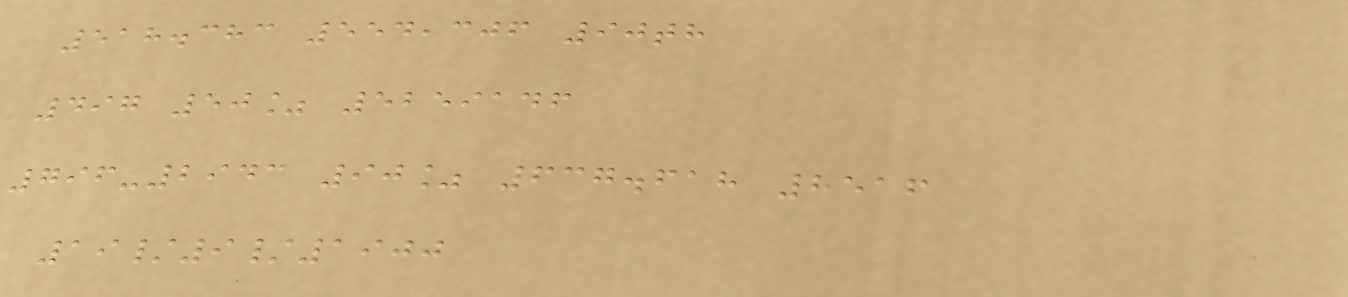518.383 554,306 90th
497 50% 5259146
796-2943 90% 637.618 8516
19/9/1900
